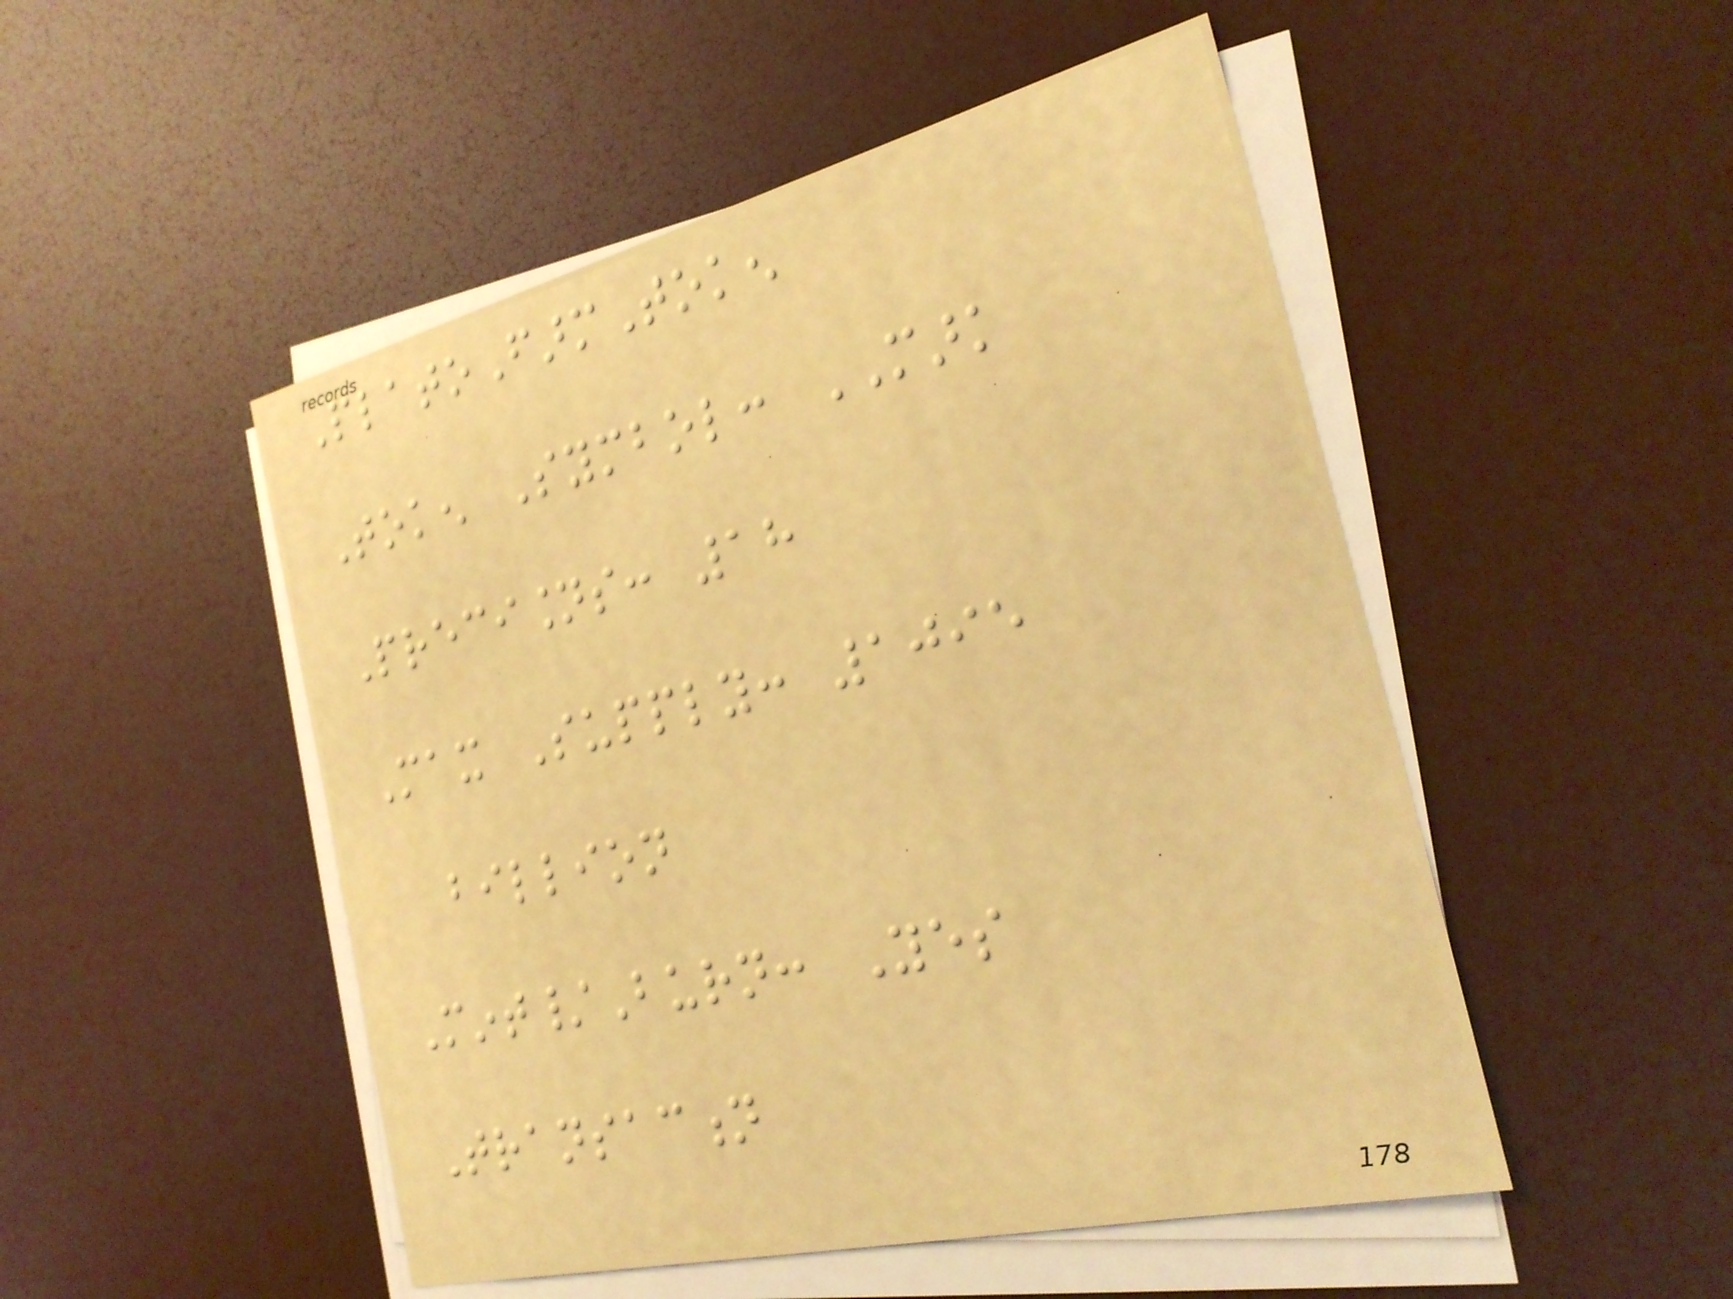PlatoFarmToken
Token Symbol: MARK
Precisions: 18
Max Supply: 1095
billion
Mint/Burn: Yes
Transaction
